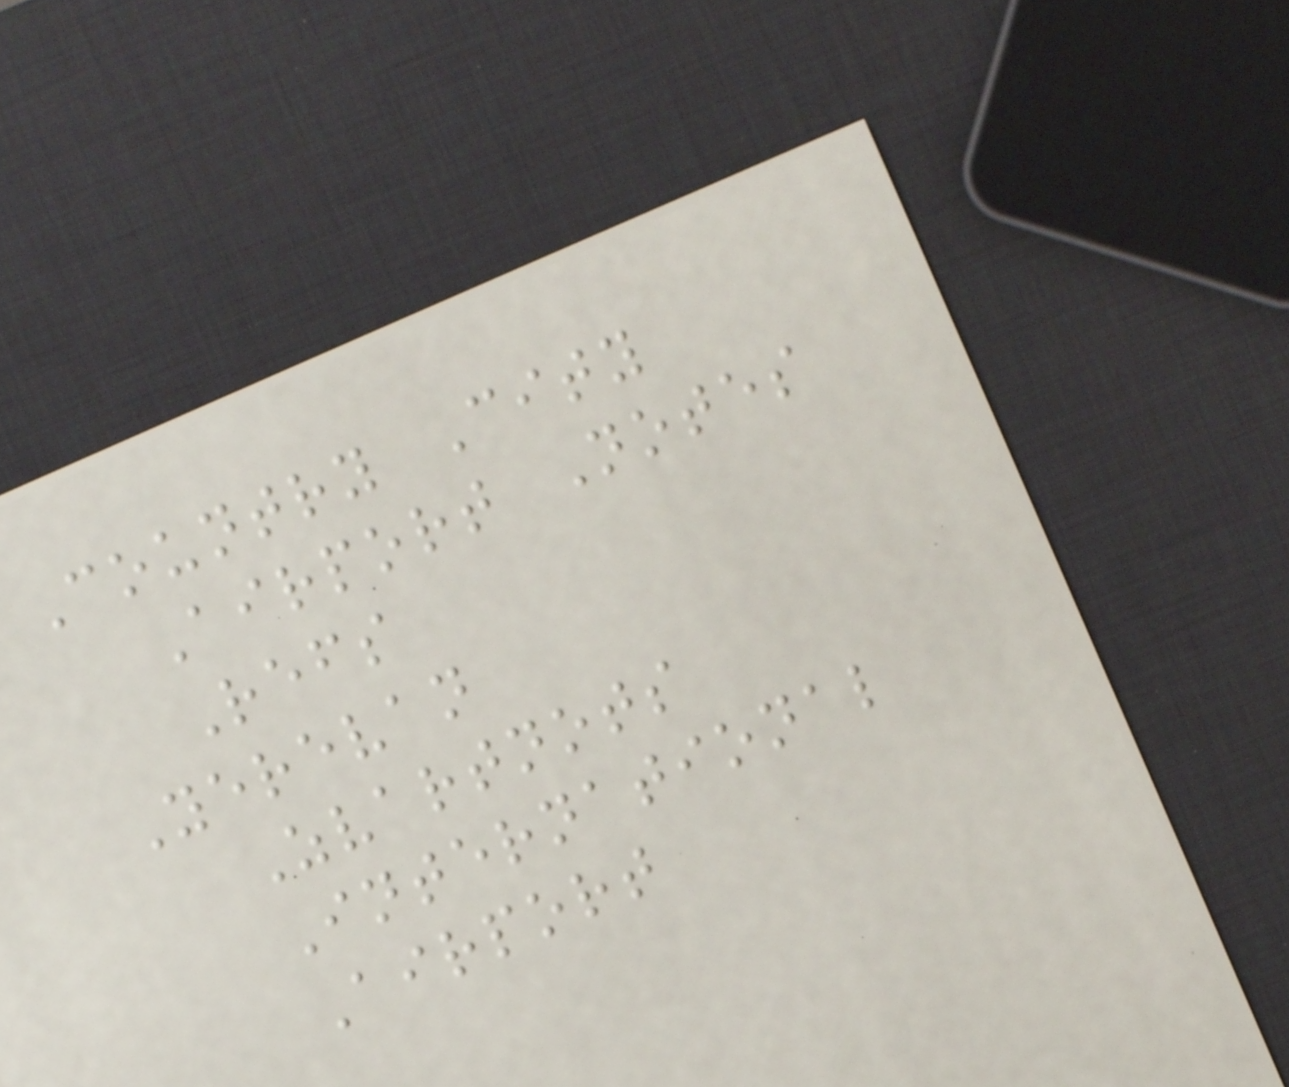Country City
Airport Notes
Refs
Yerevan
Zvartnots
International
Airport
